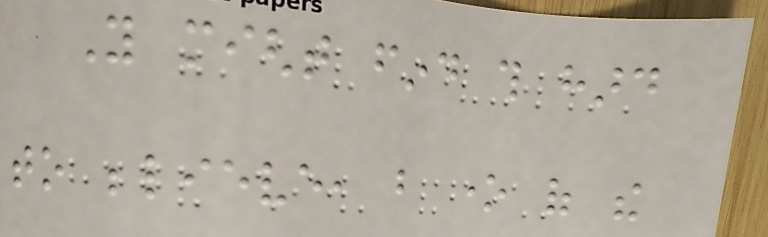You might find this hard
to believe, but one of the
